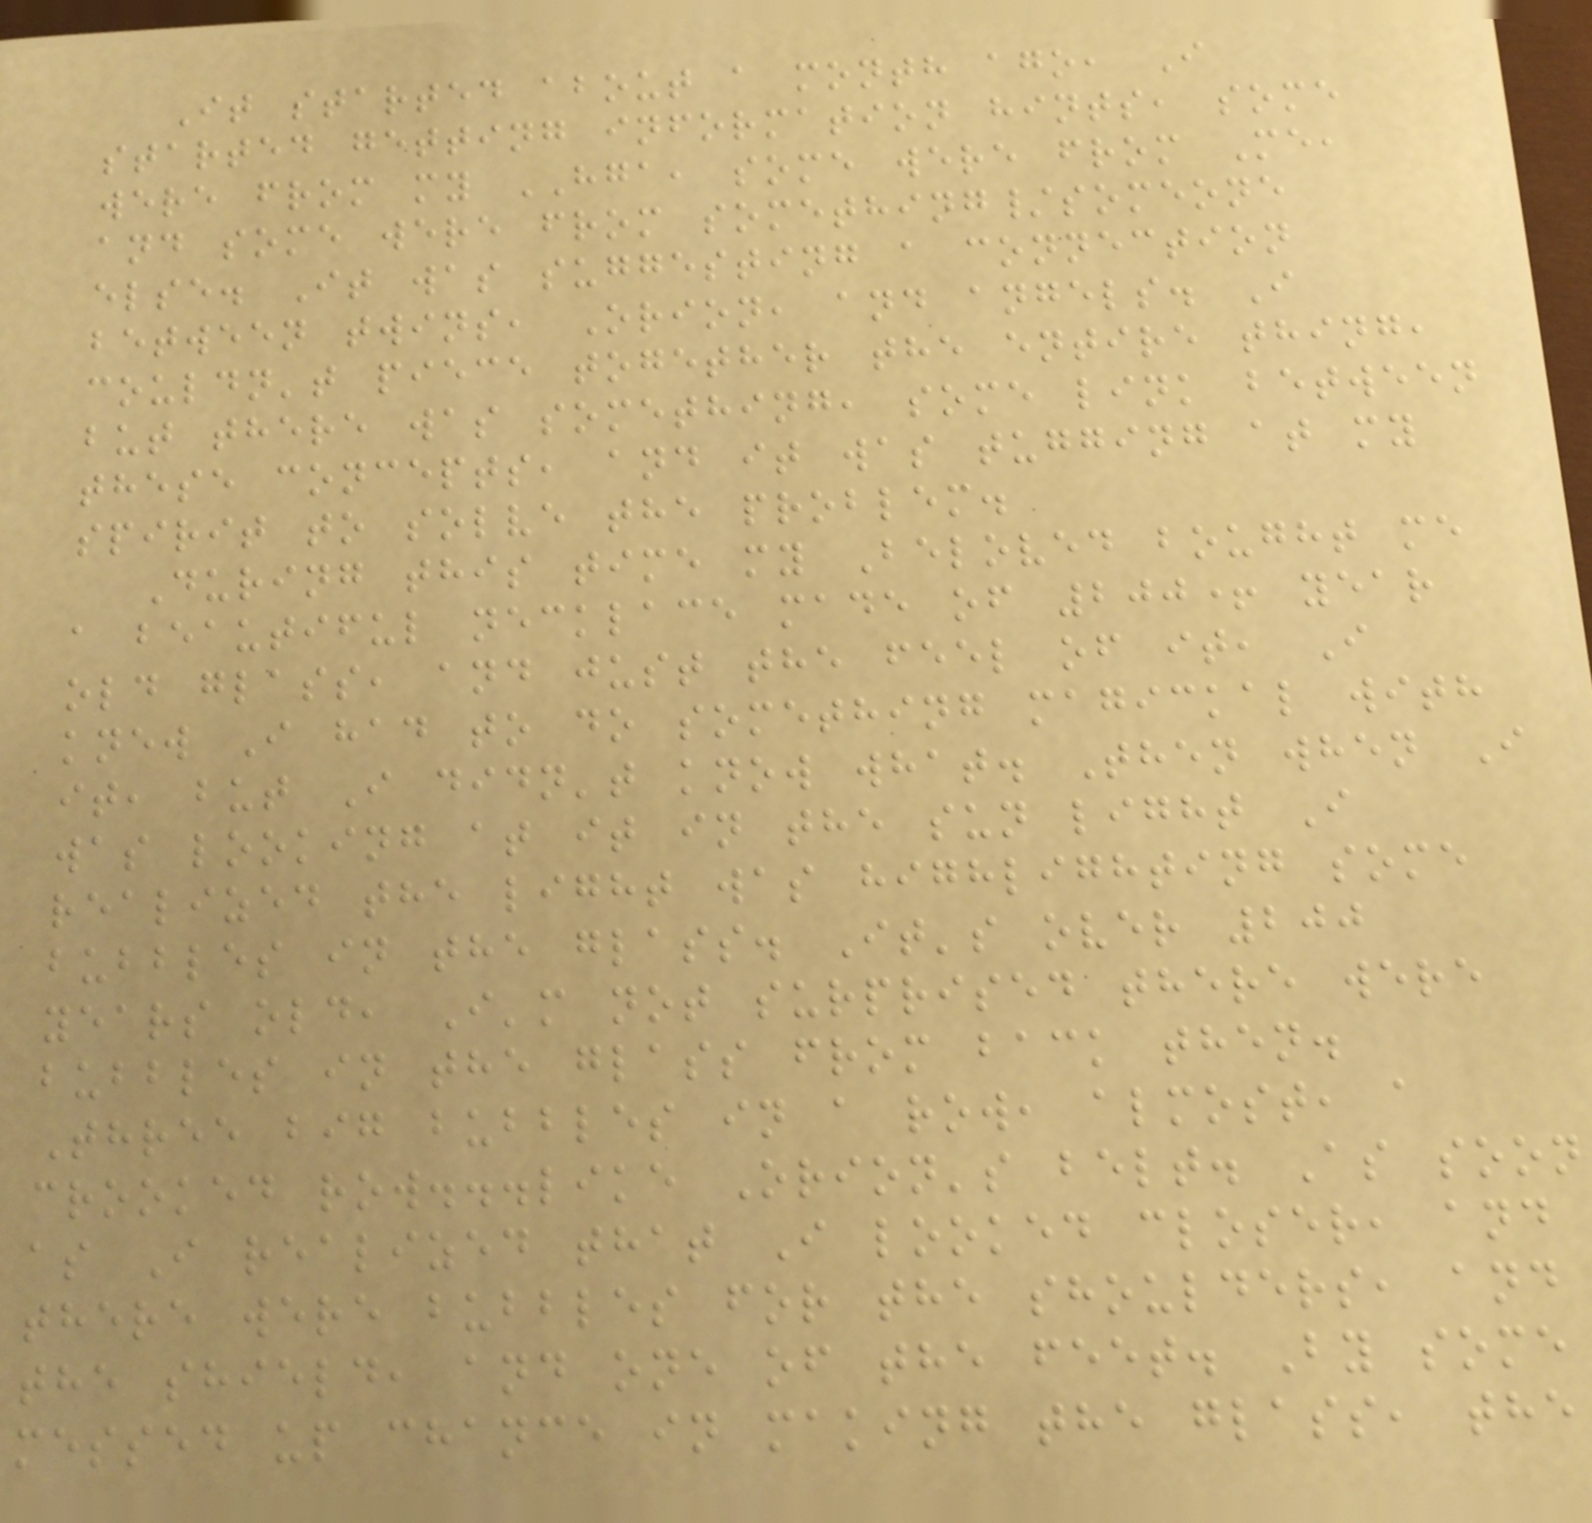It started about a month ago, I
started getting information hints, some
were from my HGA, some were from Me,
and some were from something/someone
else. It was suggesting a connection
between twins, Orion, and angels. I
couldn't piece together the entire thing,
but there was something, some link between
these concepts, and it was tugging at my
spirit to solve the problem.
During this time my Beloved bought me
a beautiful necklace made of 200+ year
old glass, and just the feel of it, I
knew I had to do something magickal with
it, but I didn't know what. Then when I
was looking at it in the sun light I
realized the light was highlighting some
bubbles in the glass. It's over 200
years old, I'm not surprised there were
bubbles in the glass from back then.
Three big bubbles in a row, almost, a
crooked row...like Orion's belt. As soon
as I realized that I looked closer, and
there were bubbles for the shoulders, and
the shield, and one of the feet. By some
messed up chance in making the glass, the
